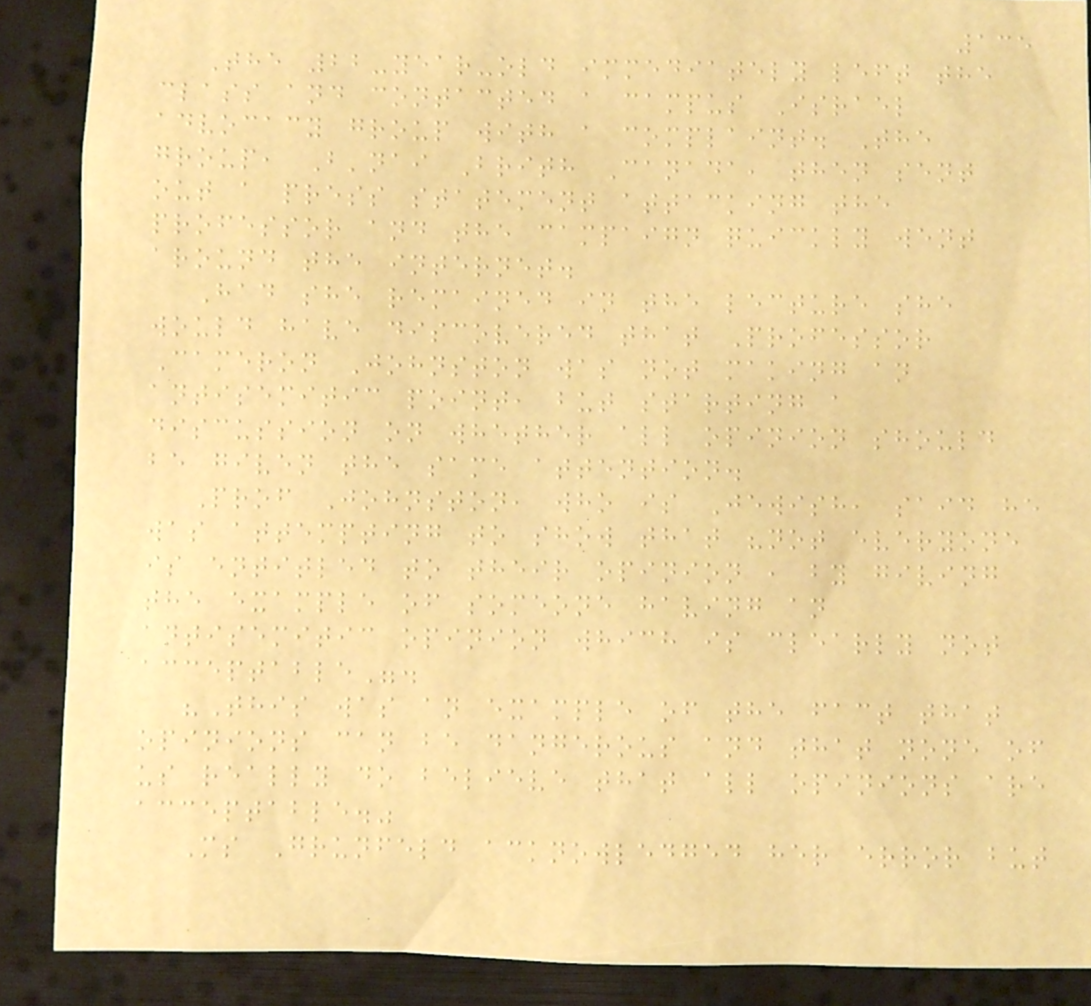135
The 22-year-old immediately left the
class and contacted a campus Israel
advocacy group with a complaint. The
group, B'nai Brith Canada, then sent
out a press statement attacking the
professor and the campaign quickly went
around the internet.
Had she remained in the lecture she
would have discovered that Professor
Cameron Johnston was not making an
antisemitic point, but starting a
discussion on whether all opinion should
be given the same attention.
Prof Johnston, who is Jewish, said he
was attempting to show that "not everyone
is entitled to their opinion , by giving
the example of someone having an
antisemitic opinion which is clearly not
acceptable".
"This was an example of the fact that
opinions can be dangerous and that none of
us really do believe that all opinions are
acceptable."
Ms Grunfeld acknowledged her error but
